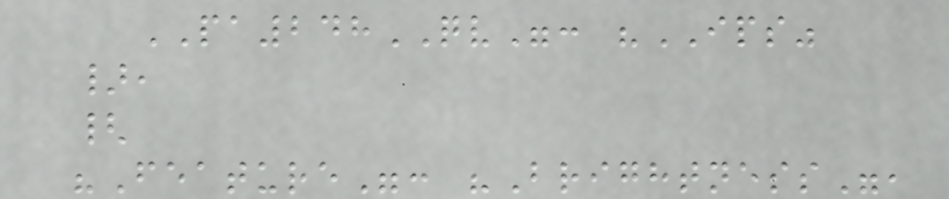PA248QV": "IPS"
},
{
"Feature": "Brightness",
